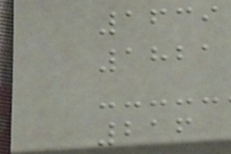1639
1821
216
